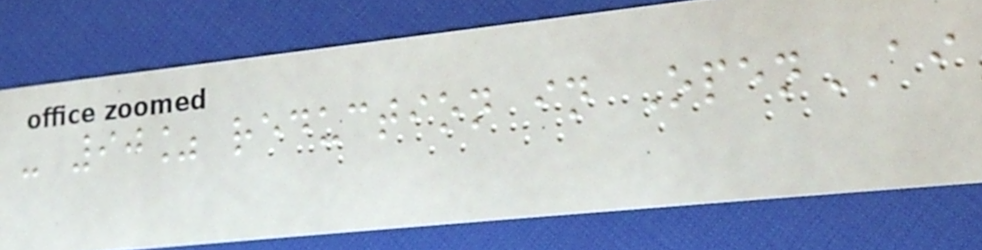- 90% reduction in OpenAI
